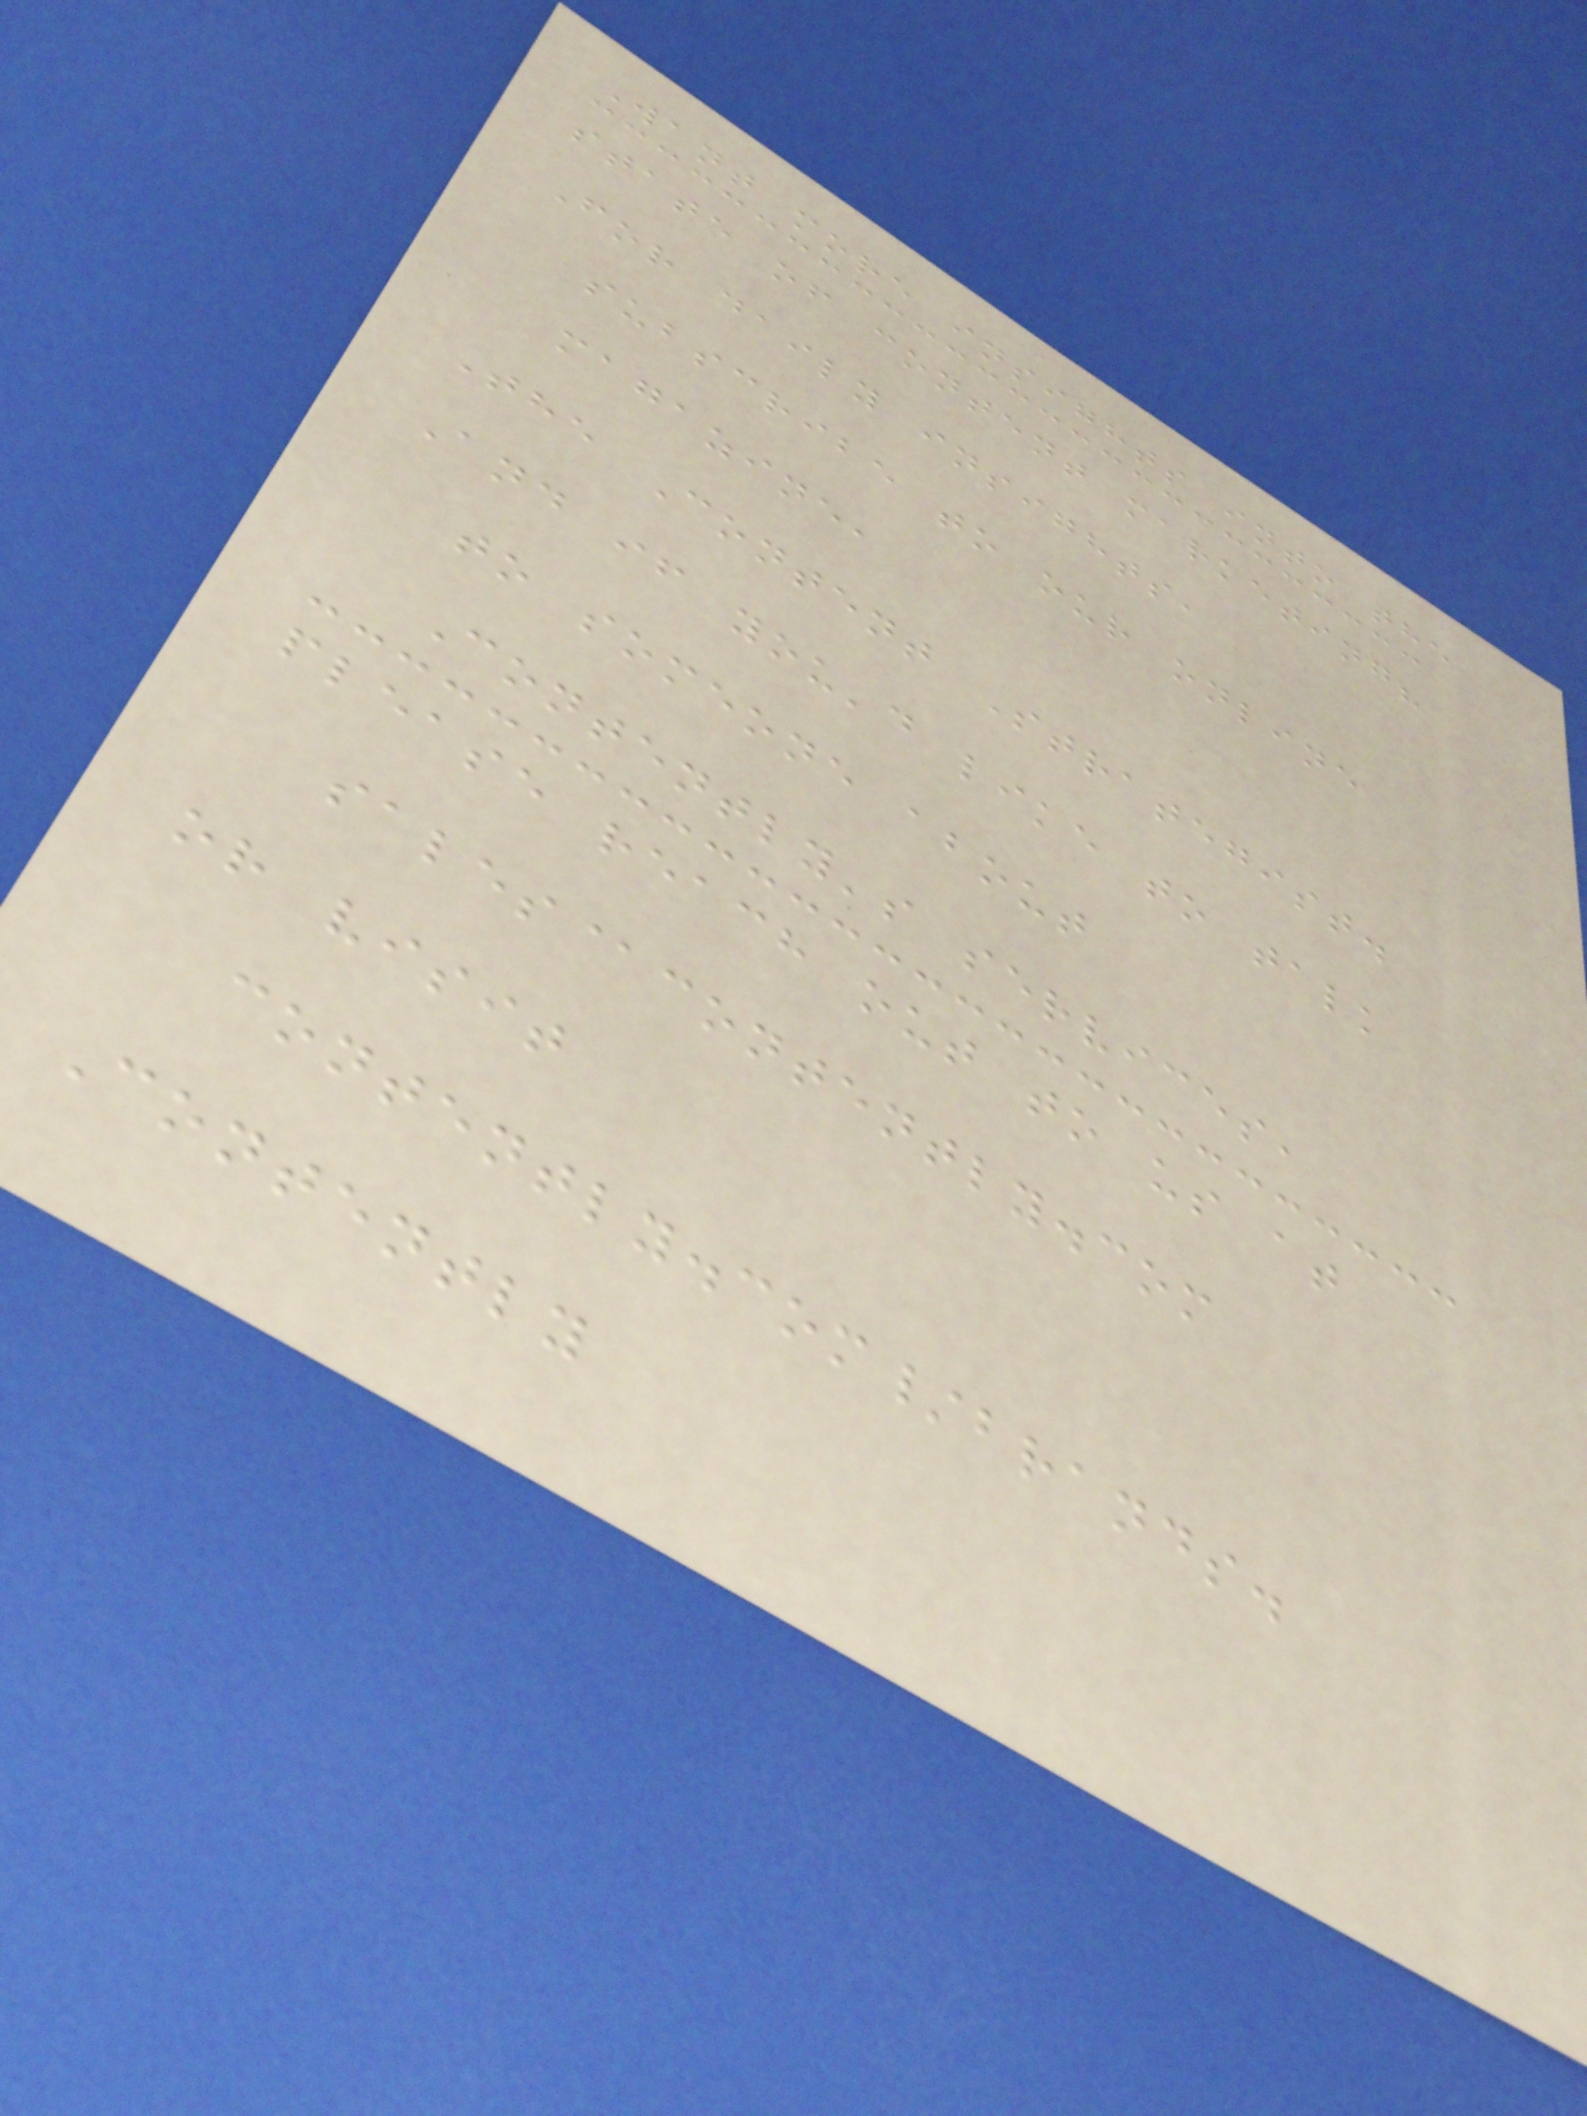Want more insights into the
state of content marketing?
For daily insights,
subscribe to our online
magazine,
The Content Strategist.
And if you'd like to talk
to someone about
Contently's services,
please reach out to us at
sales@contently.com
or visit
contently.com/brands.
Contently
